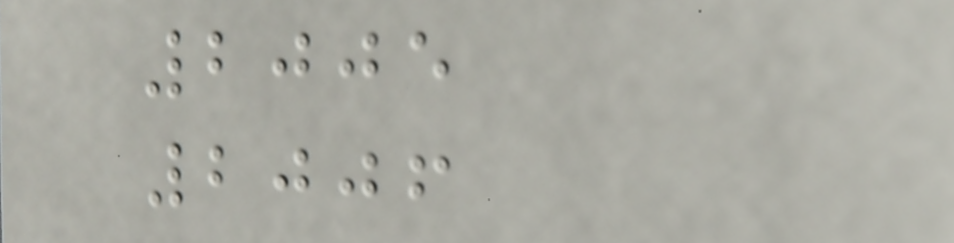2005
2006
